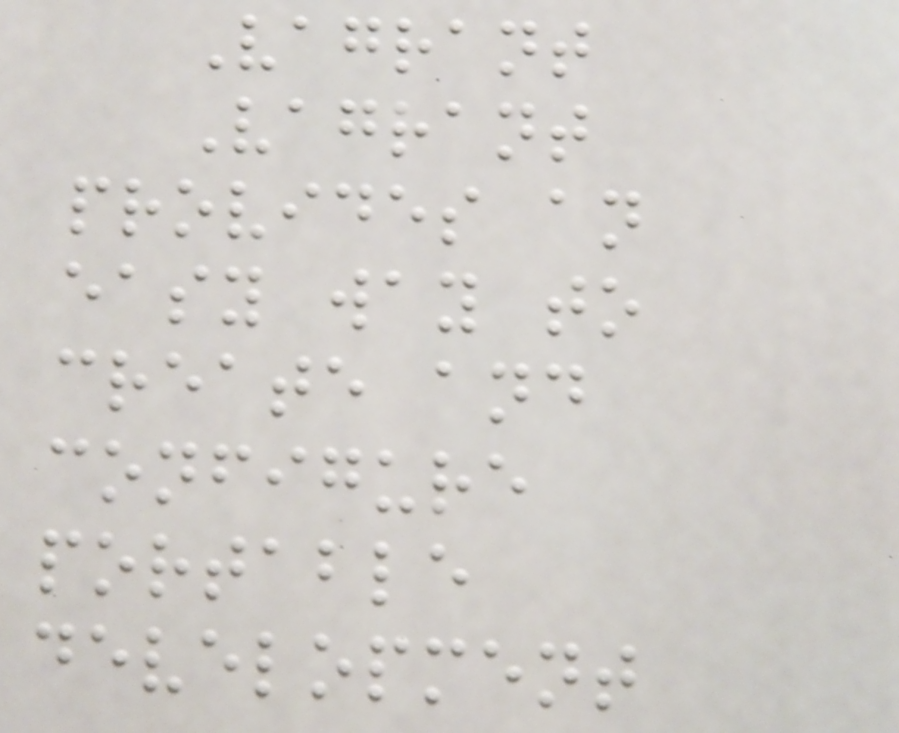Vagrant
Vagrant
provides an
easy way to
create and
configure
portable
development
